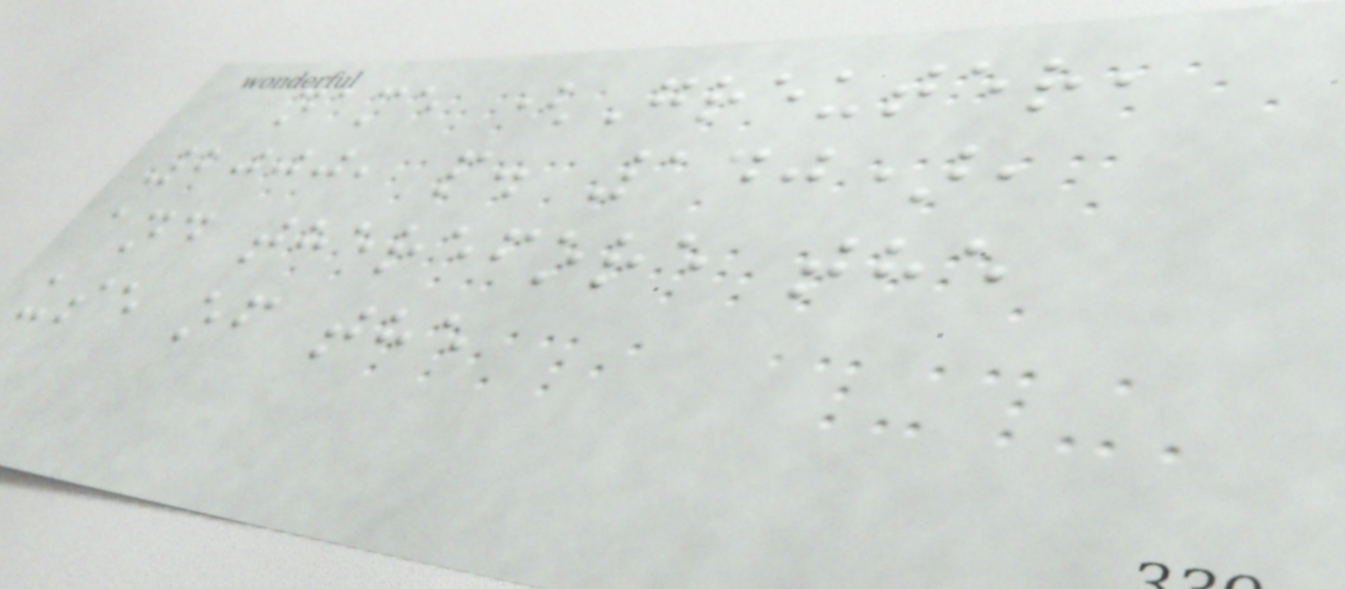name (Greuter,
2000, p. 140),
and therefore the
use of the
